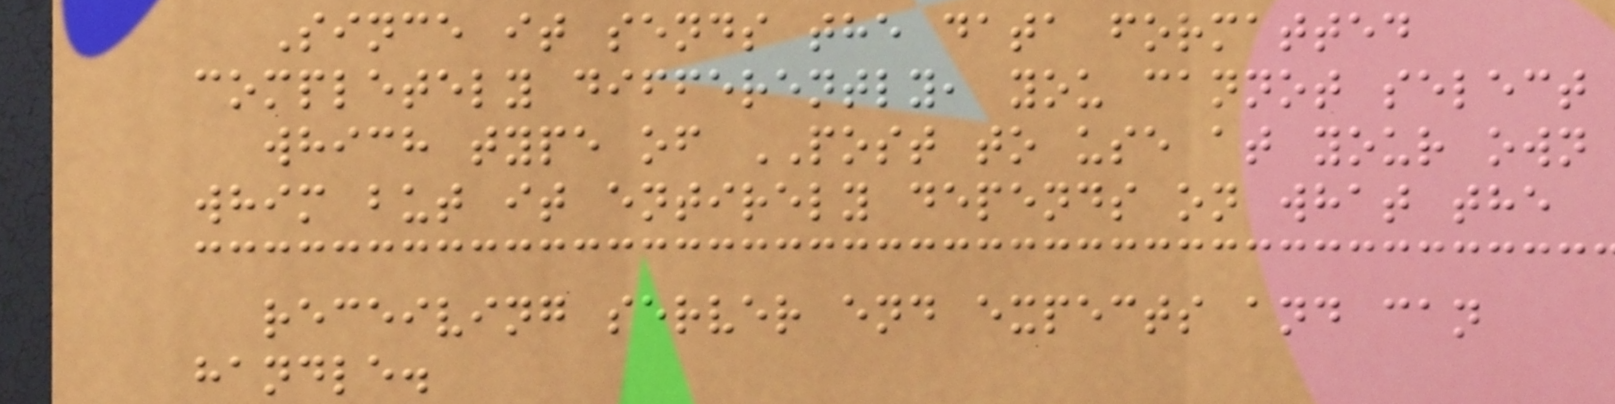Since it sends the data formatted
completely differently, you cannot select
which type of POST to use at your own
whim but it entirely depends on what the
receiving server end expects and can
handle.
